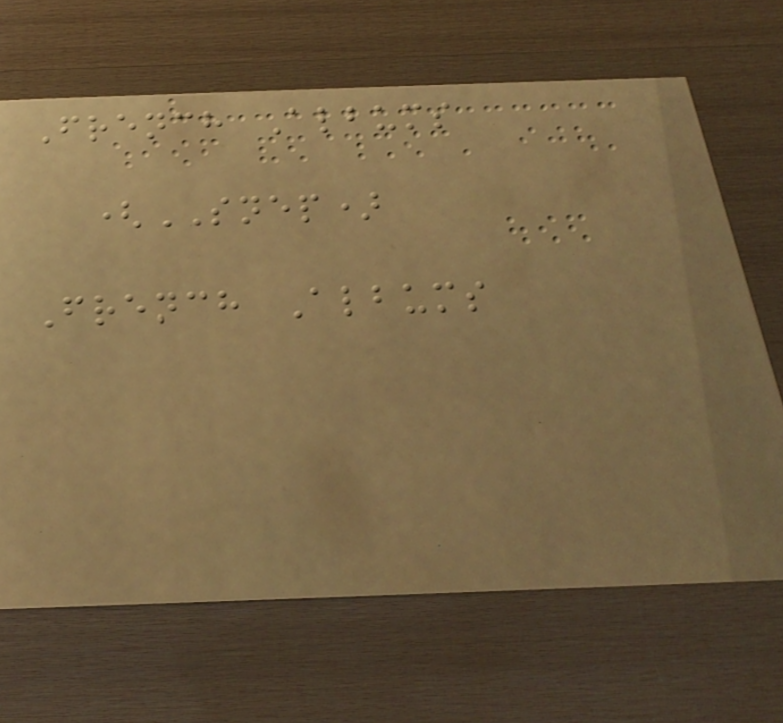French Albums
(SNEP)
French Albums
